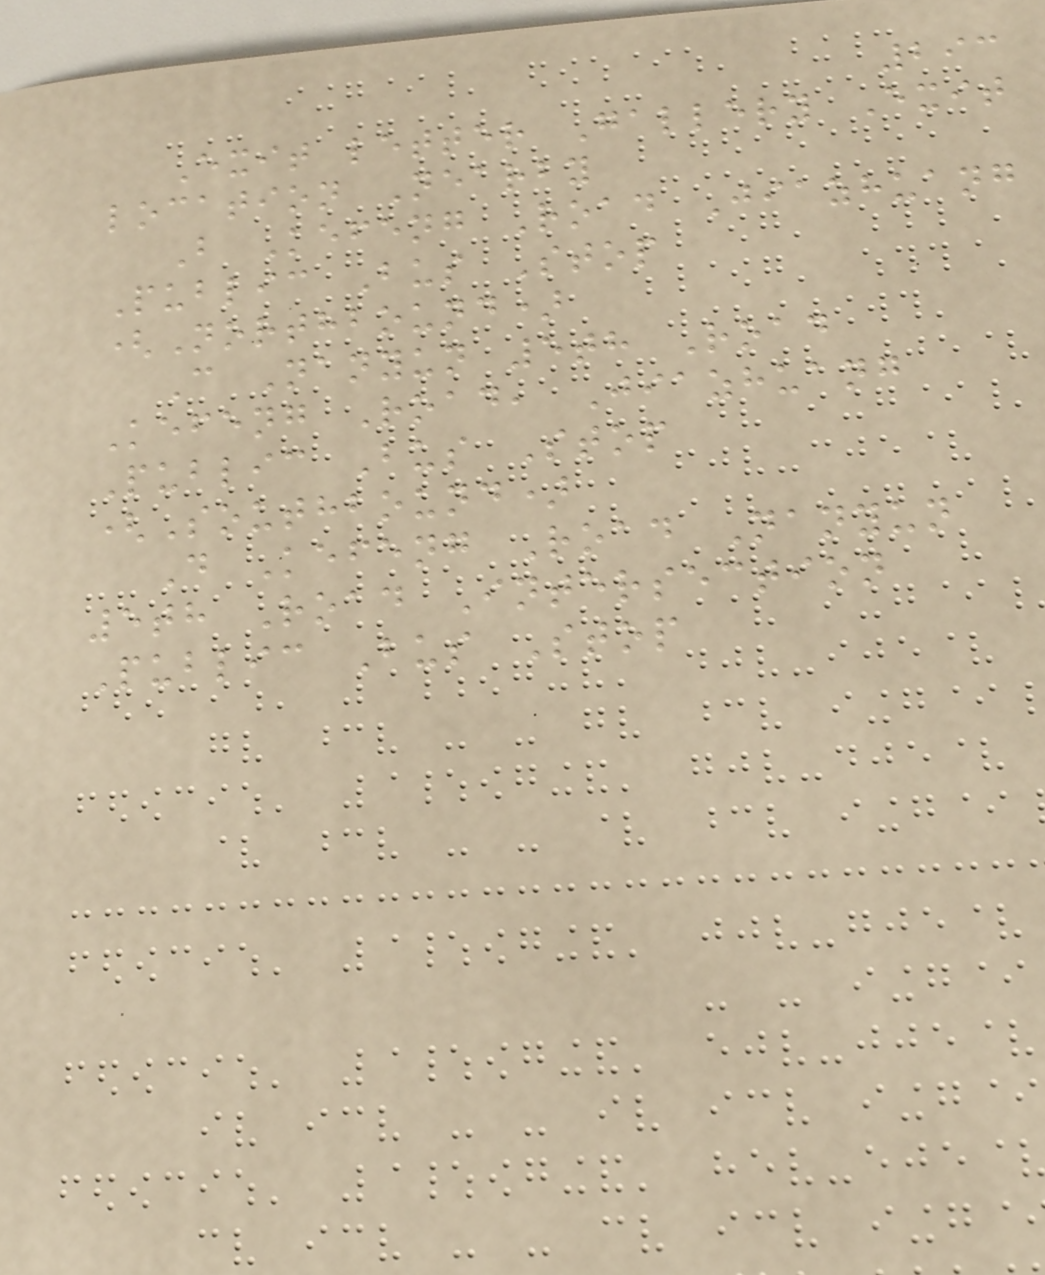293
Exit letter Gallery Exit
location Nearby
B Kefeng Road Jiazhuang
Public Bus Stop
(Northbound)
C Nanyun 5th Road
Kefeng Road, Jiazhuang
Public Bus Stop
(Southbound)
D Kefeng Road Nanyun
5th Road Intersection
Public Bus Stop
